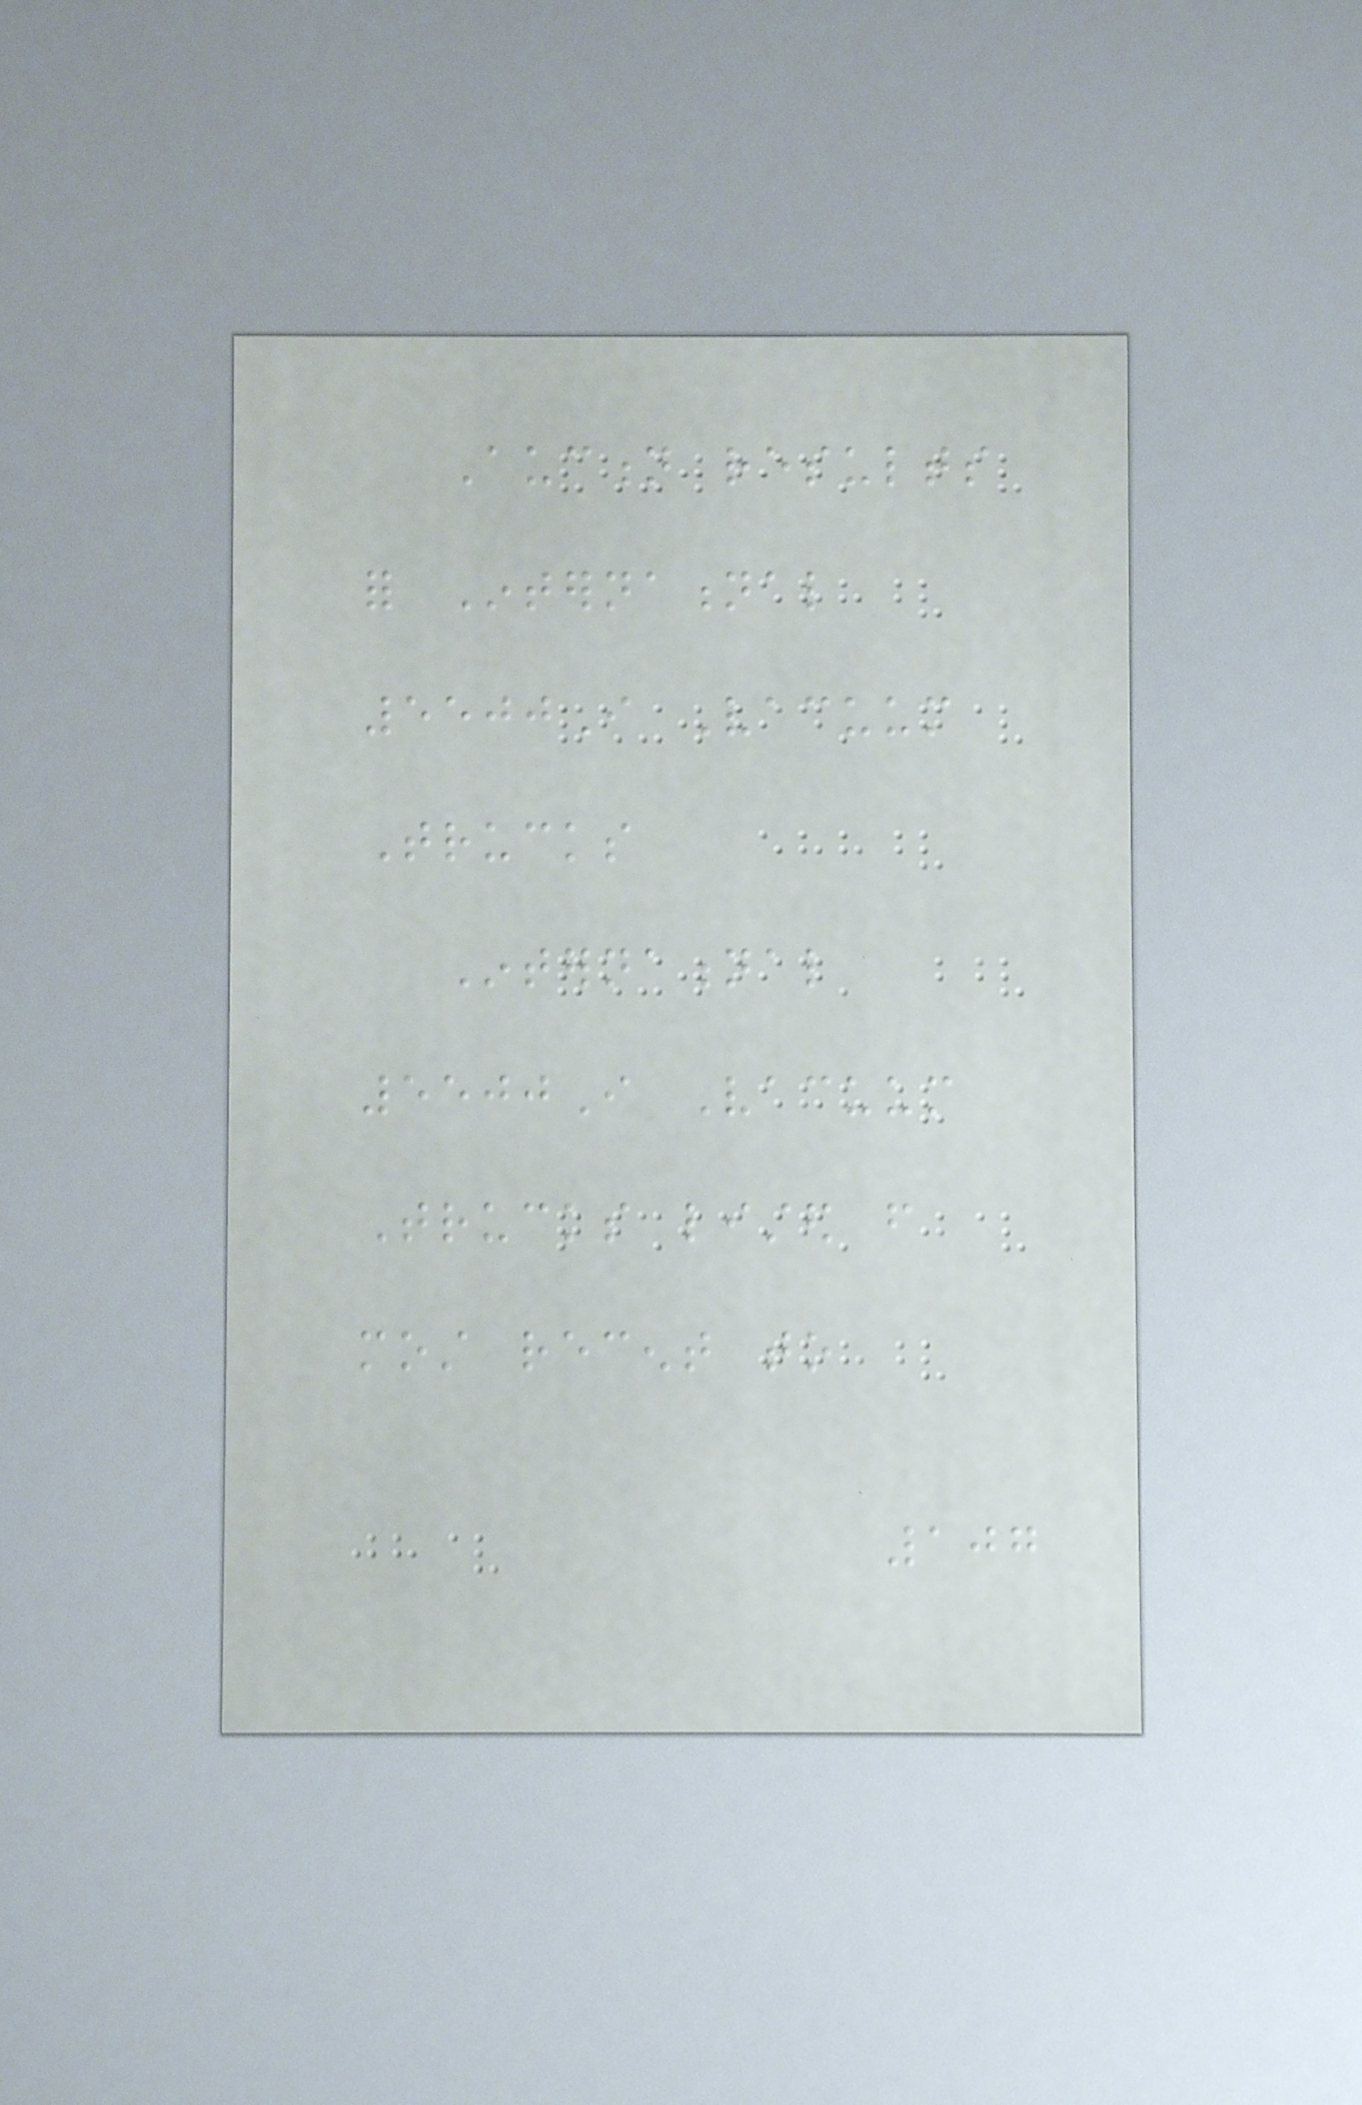Auction results
for International
5500I Vacuum
Trucks
International
5500I Vacuum
Trucks listed from
most recent to
107
